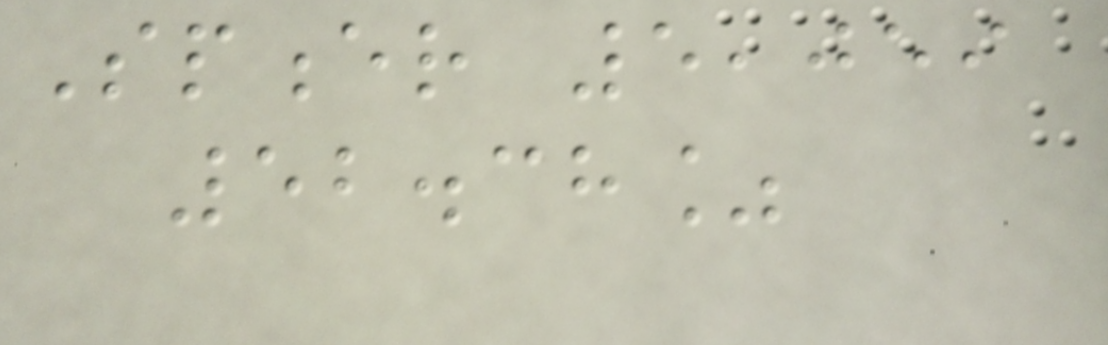Spencer 5,059
52.38%
